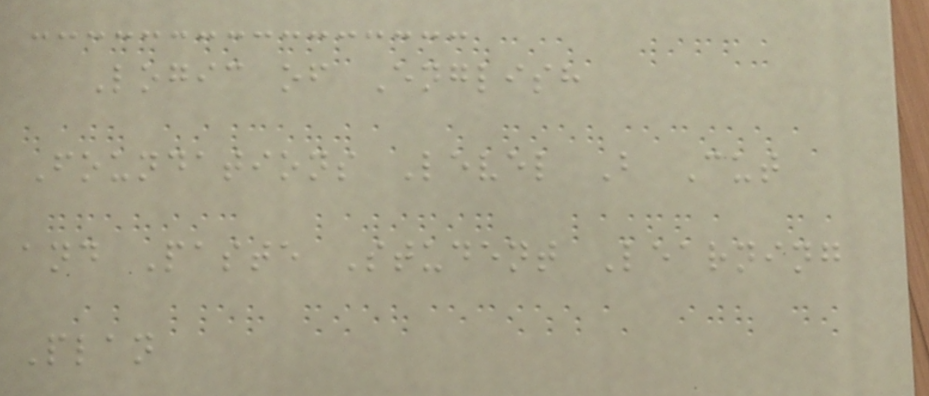Logic of English
Foundations Level B Cut
and Paste Student Learning
Plan
